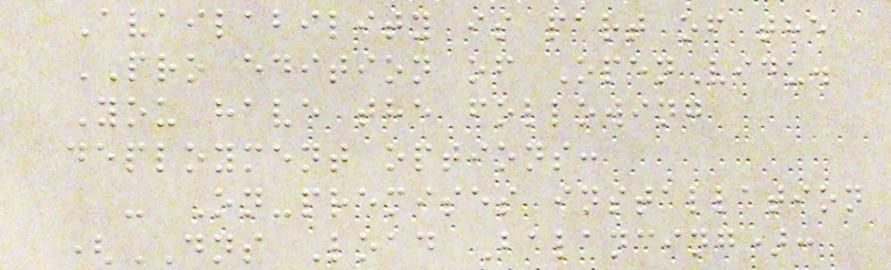Availability is part of the
PRO edition of OpenVidu.
You have the following
deployment options:
- On-premises installation
(DNS Load Balancing):
